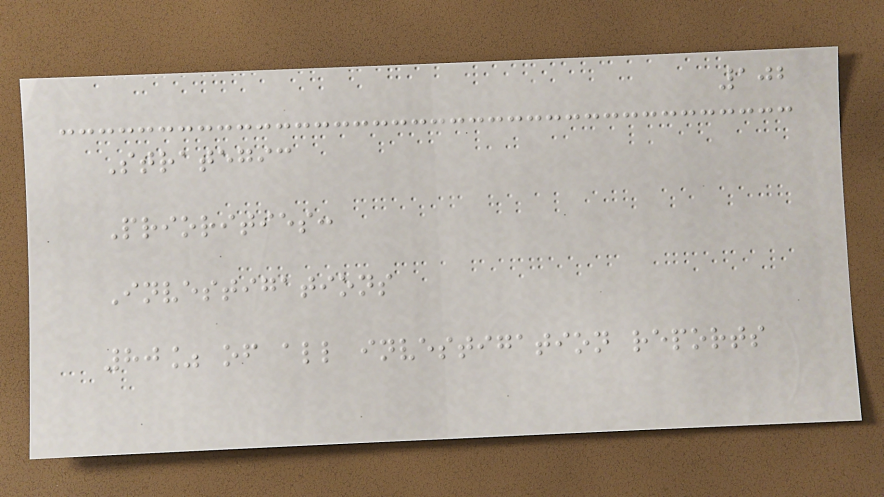102
Strategic
Priorities:
Investigations
80% of all investigation reports
